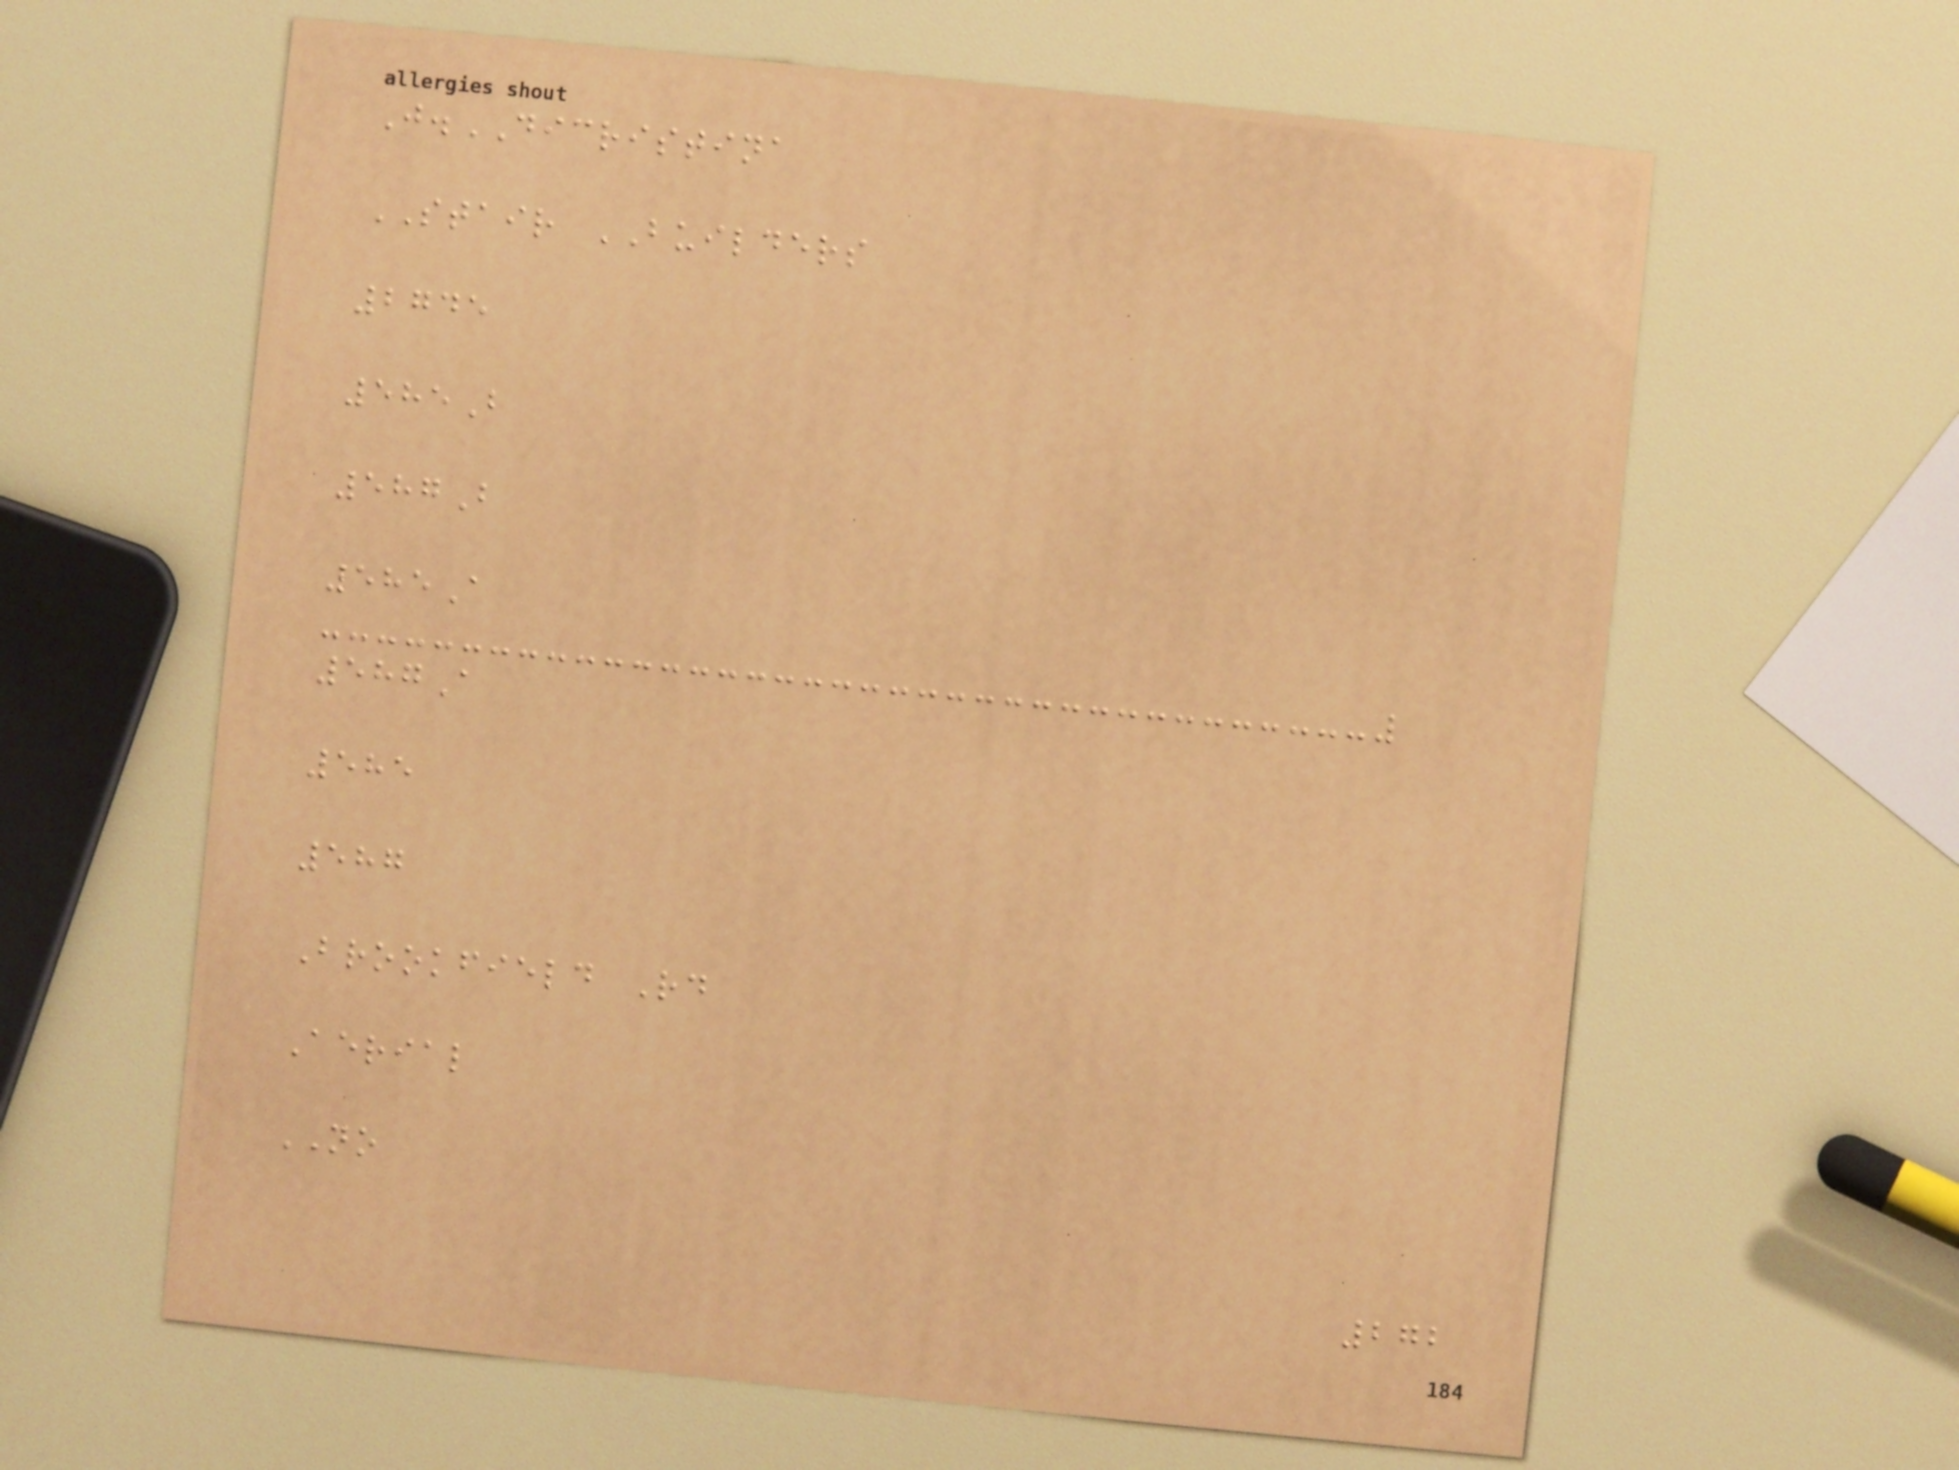J.DICRISTINA
STAIR BUILDERS
2745
585B
587B
585A
587A
585
587
Brookfield Rd
Aerial
NO
272
